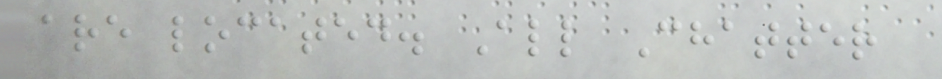are located. All Chatter
